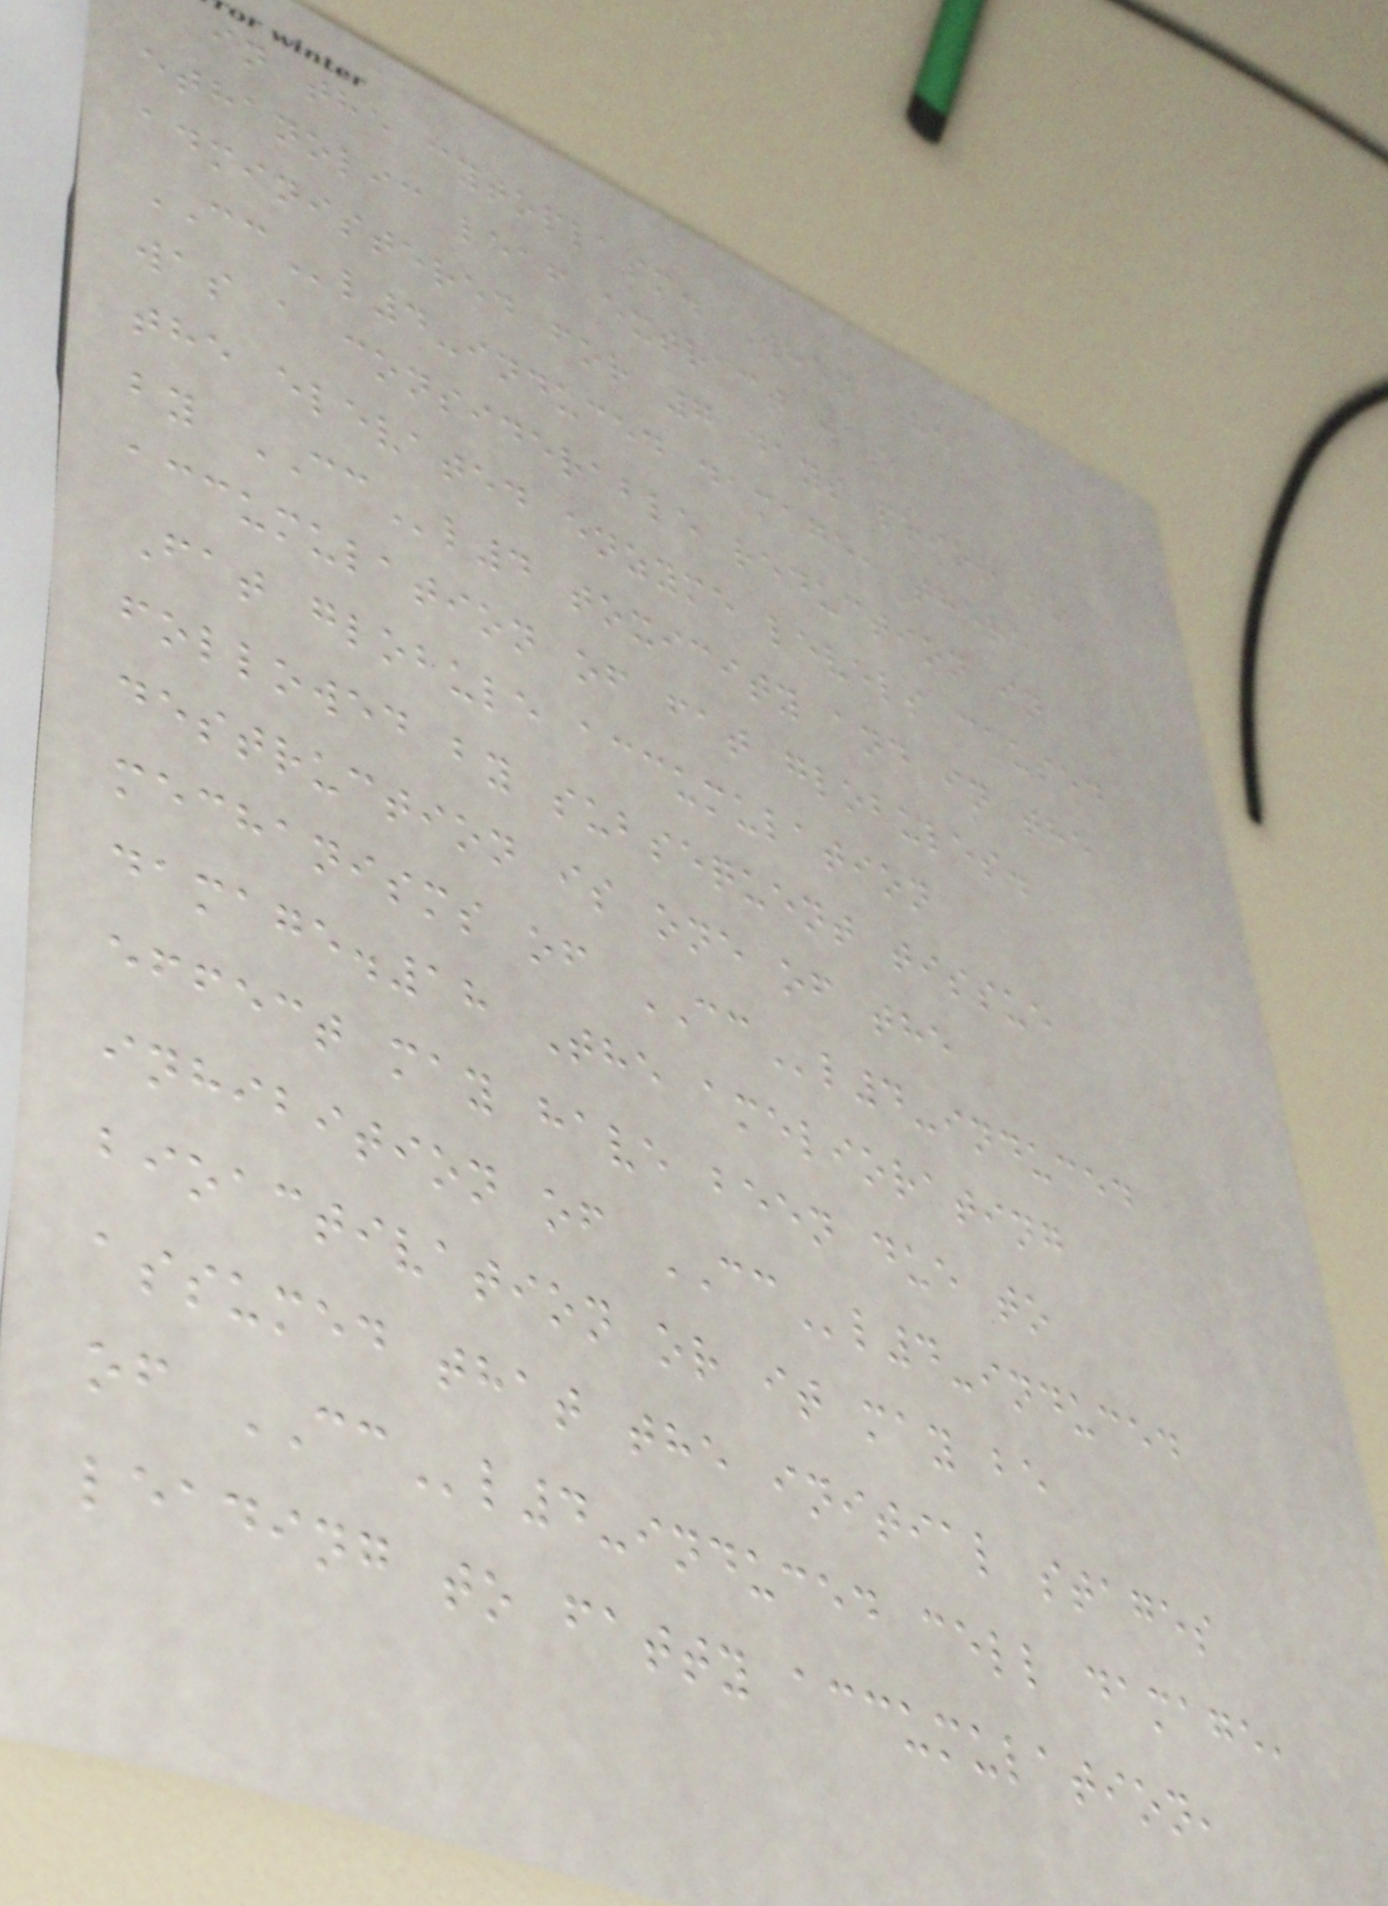in the cytoplasm. When the
ethanolic leaf extract was
administered for 7 days prior to
CCl4-induced damage, there
was a considerable reduction in
the elevated enzyme levels caused
by CCl4 toxicity and in the
accumulation of fat globules.
Fat globule accumulation
followed by subsequent tissue
destruction is one of the
mechanisms of CCl4-induced
damage.18 The ameliorating
effect may have been due to
inhibition of CCl4-induced
bioactivation or it may be
assumed that the initial stages
of CCl4-induced cell damage,
leading to fatty accumulation,
